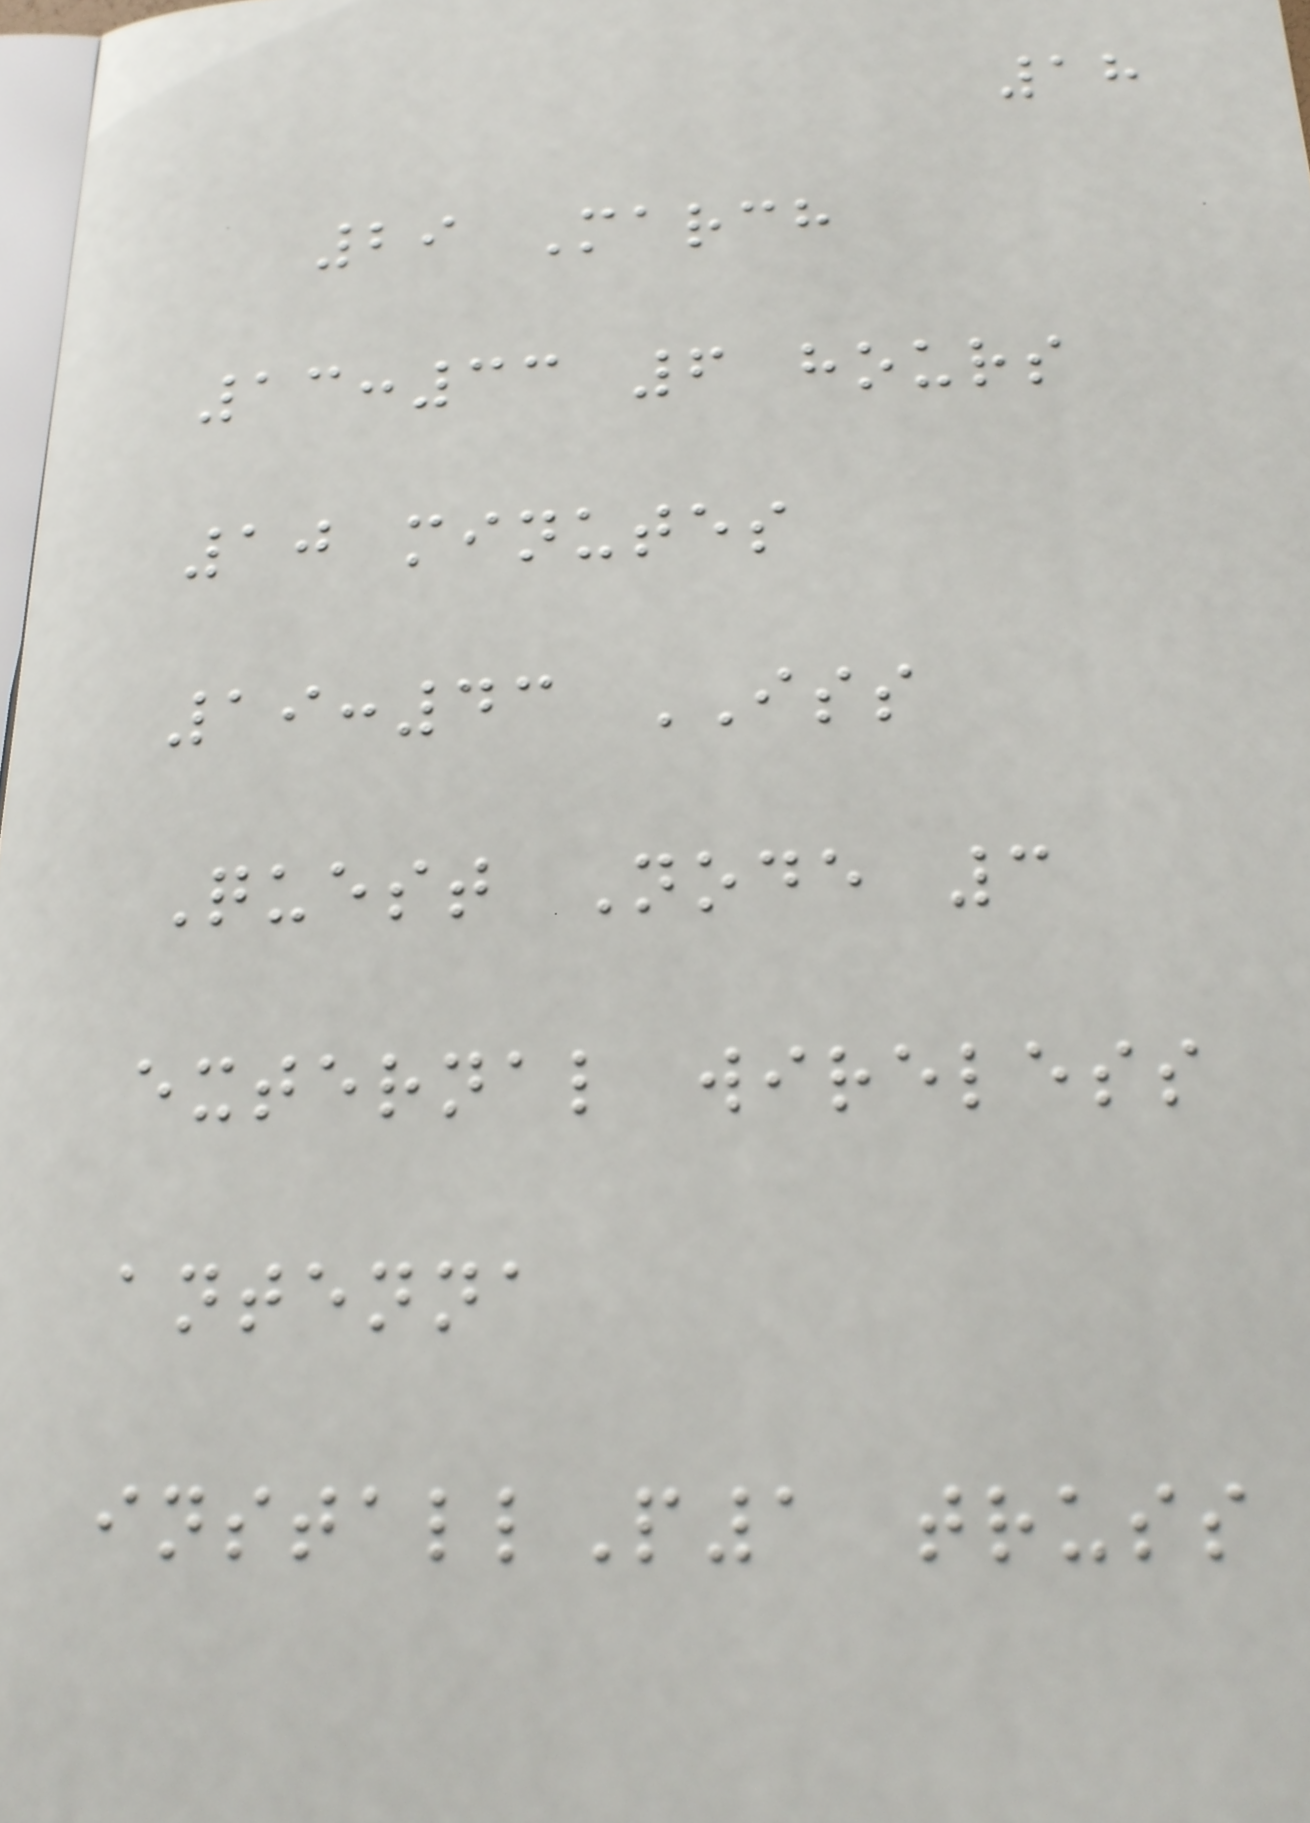18
29 March
13:33 6 hours
10 minutes
19:43 ISS
Quest Node 3
external wireless
antenna
installP1 truss
